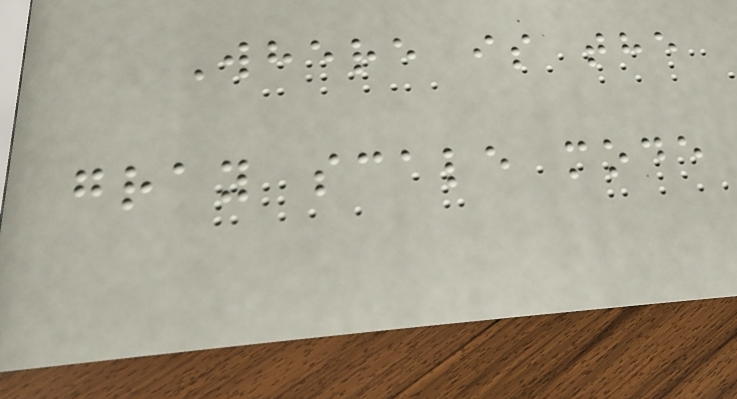Where is the
gray scale mode
